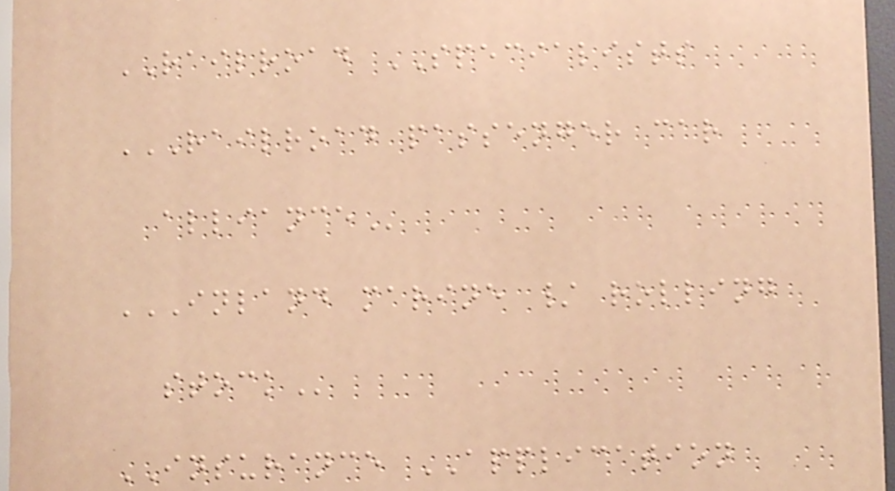RAILROAD SPECIALISTS
RAILROAD PASSENGER CAR
ALLIANCE
INLAND MARINE / ROLLING
STOCK
INSURANCE APPLICATION
